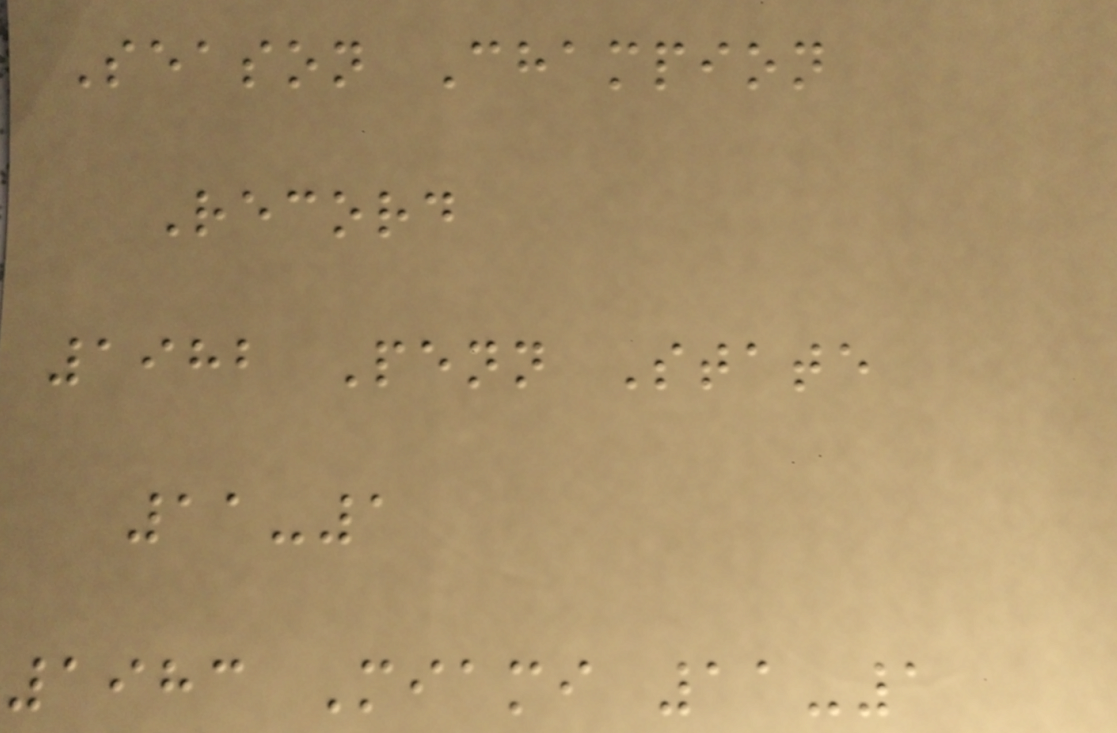Season Champion
Record
1982 Penn State
11-1
1983 Miami 11-1
